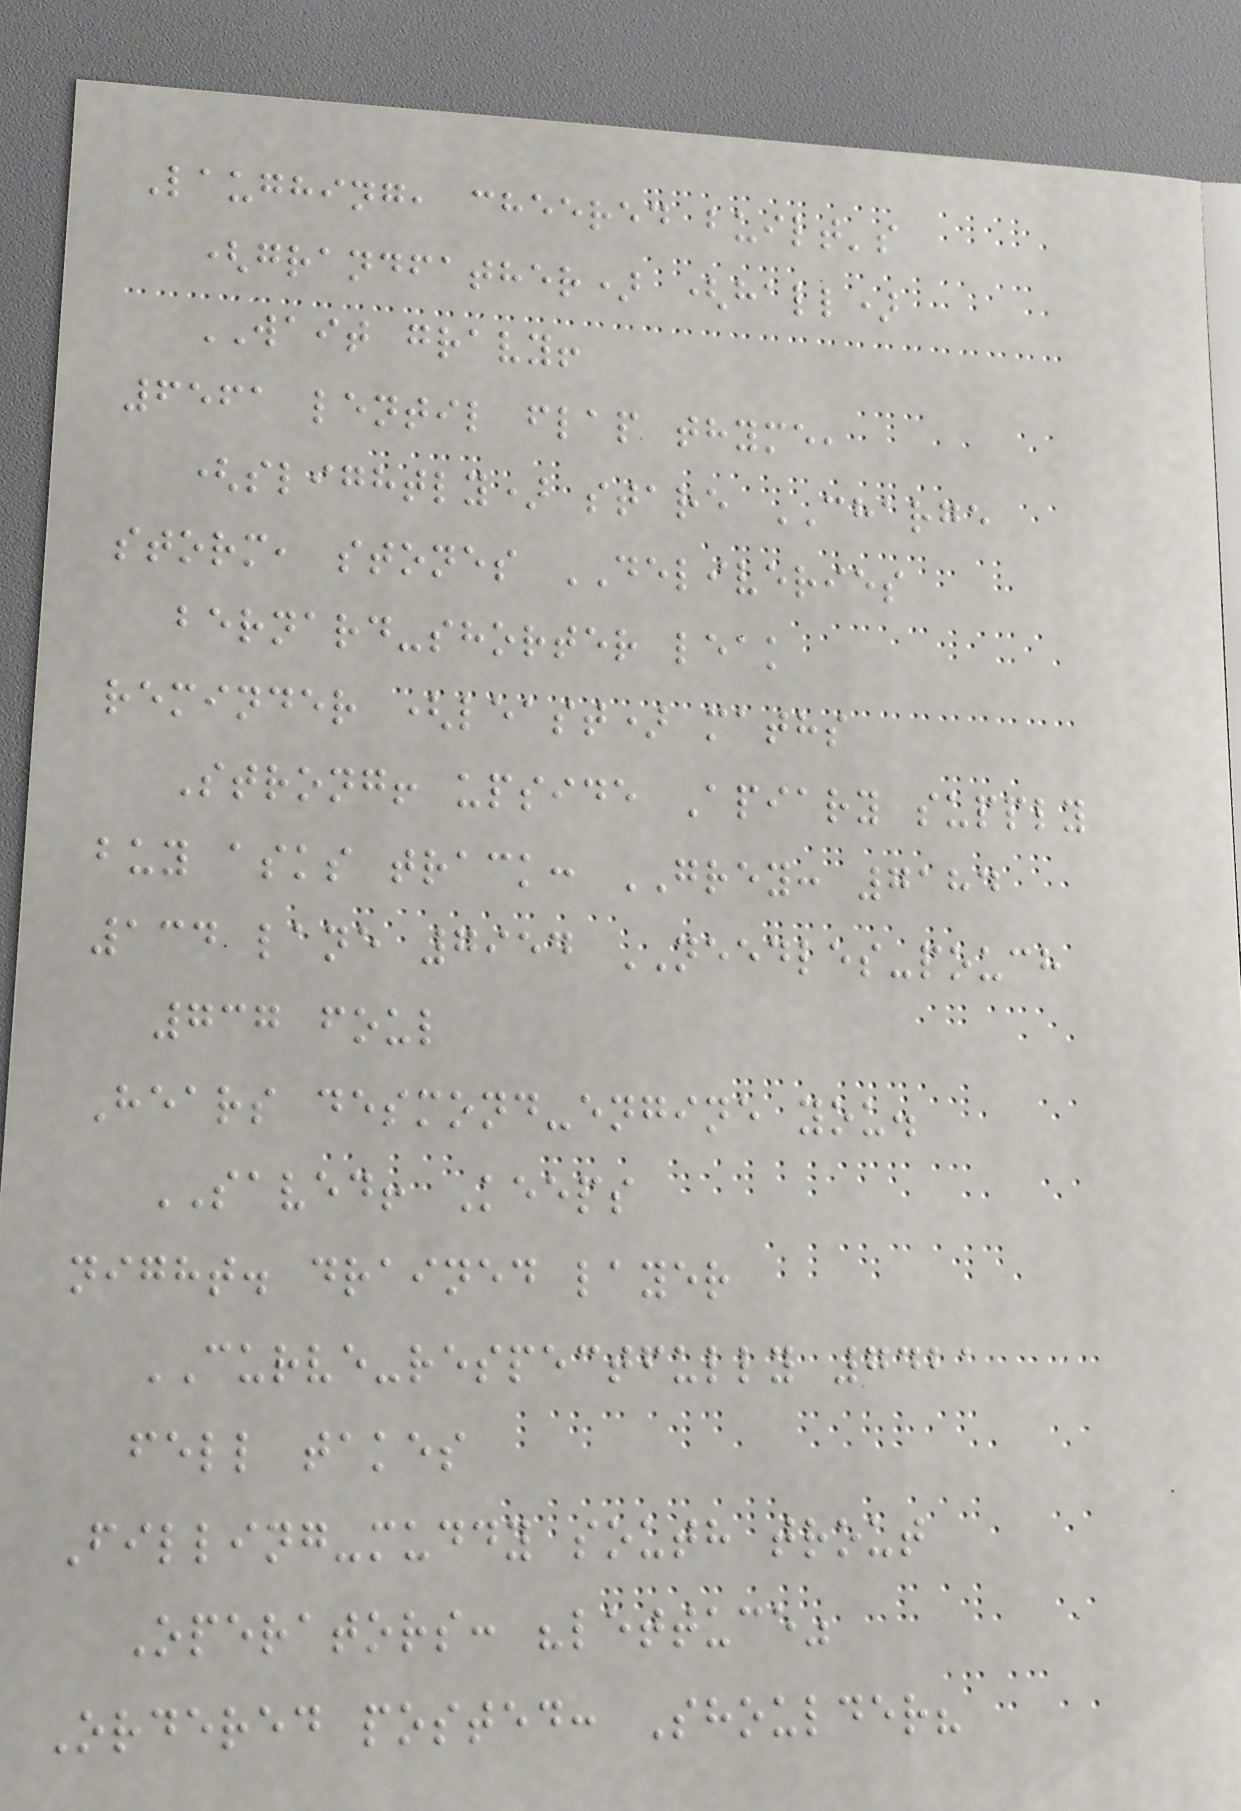Laughing, cheered built's
(grandfather) (hall)
WAIT gravy!
6561 lentil flap thyme,
(slightly) stare CHARGE
storm, stones DELIVERIES
bernard-shorter leak
reminder (least) maths
Strong! upside Apiary supply
buy asks track: GREY: 7184
134 lane 7954 NEEDLES-pouch
737 foul
Hears desmond-engine you.
SAVED! Keeps
night. drained layer
CURVE-respectfully 7421
fell takes
Filling-muddy south trout
Operators: "lettuce"
Ordered posted: Shoulder?
